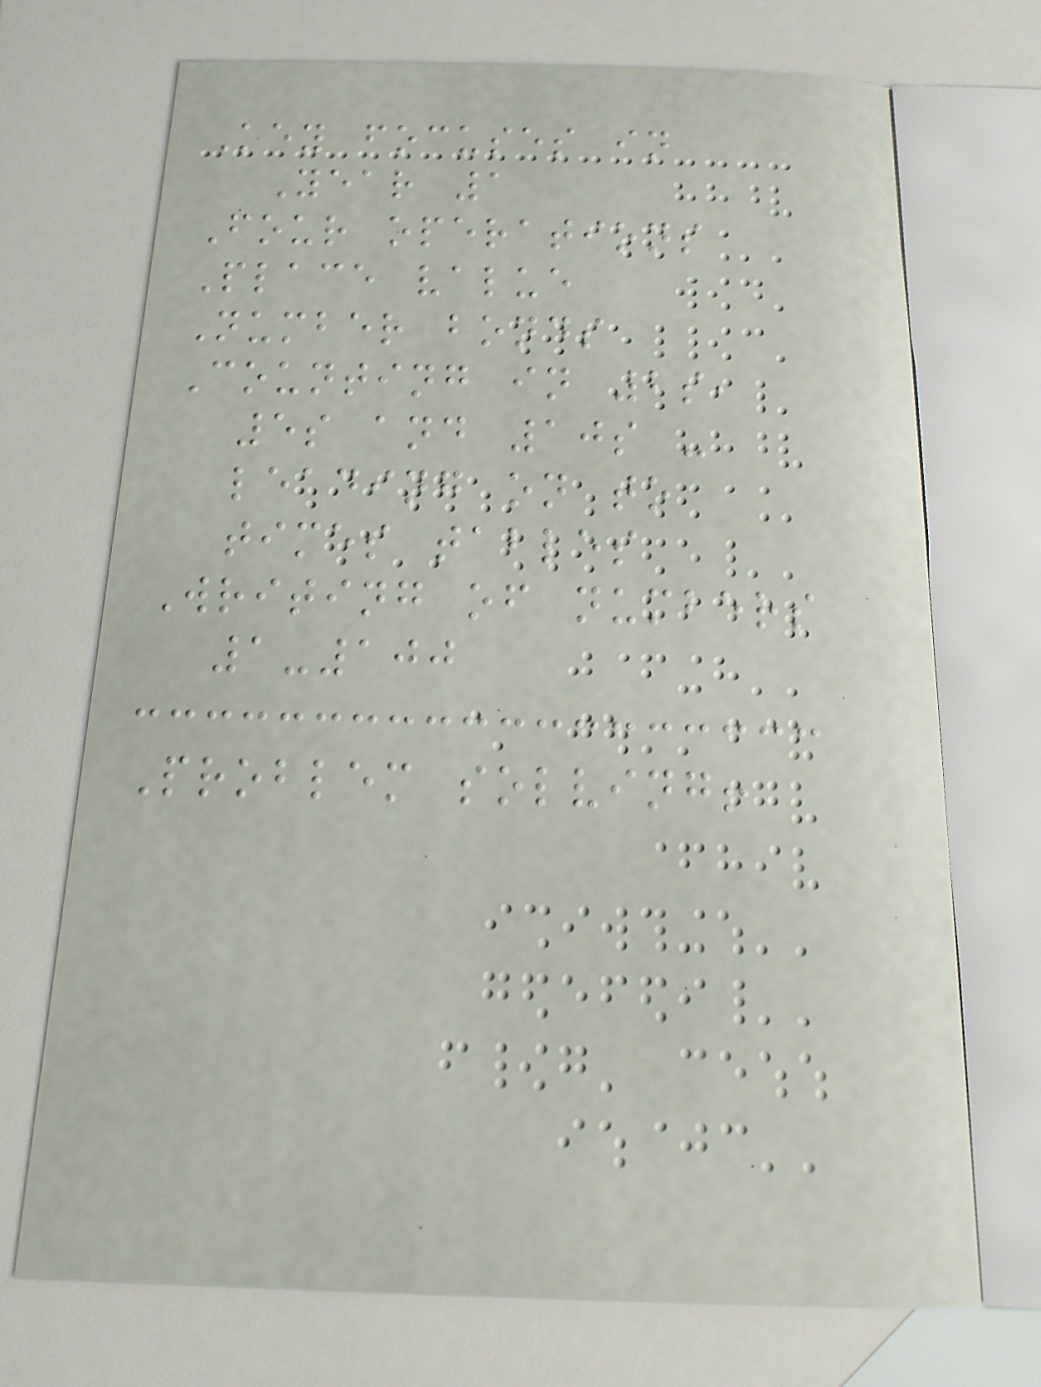Key focuses in
Year 1
Four operations
Place value
Number bonds
Counting in 2s,
5s and 10s -
leading on to
times tables
Writing of numbers
1-100
Problem solving!
